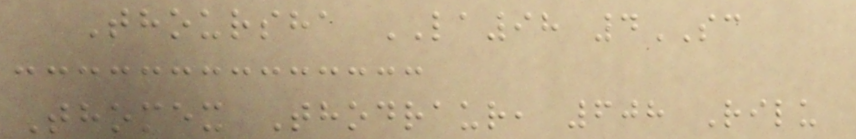Thoursha LA98 4SC
Thomex Thodraur, 608 Rilu
